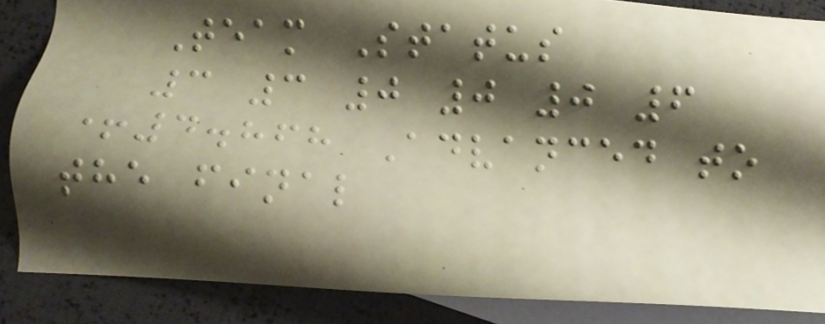Team Status
3 3 0 0 0 6
+4.868 Advanced to
the final
